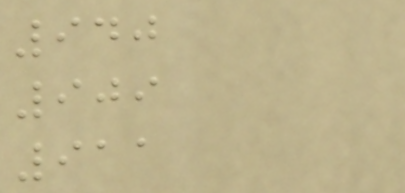940
909
911
